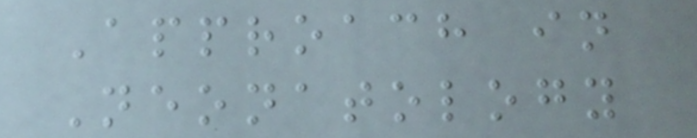Approach in
Neonatology
